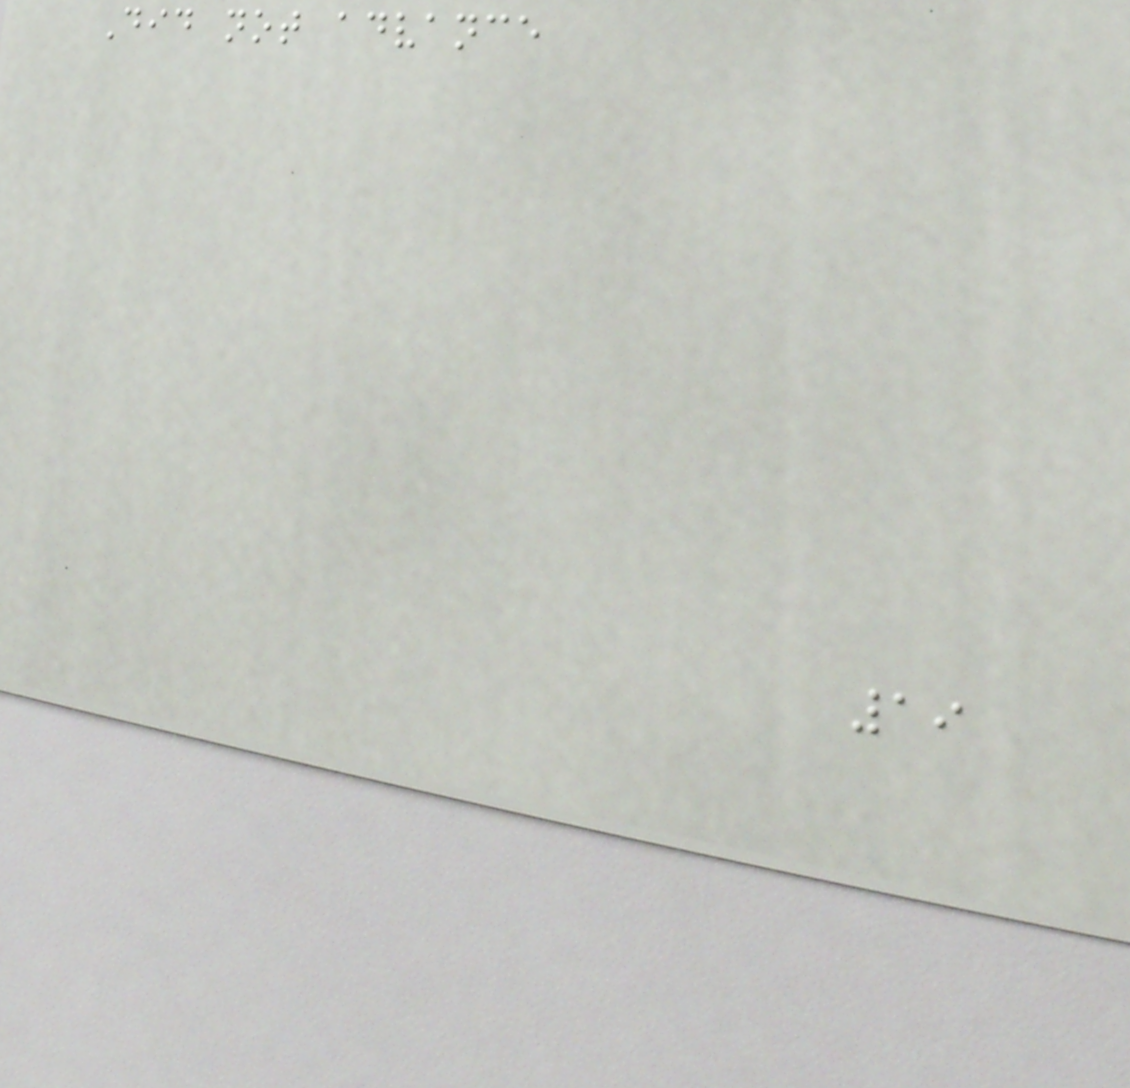Did not advance
19
